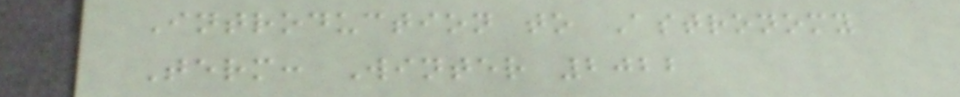Introduction to Astronomy
Term: Winter 2022
